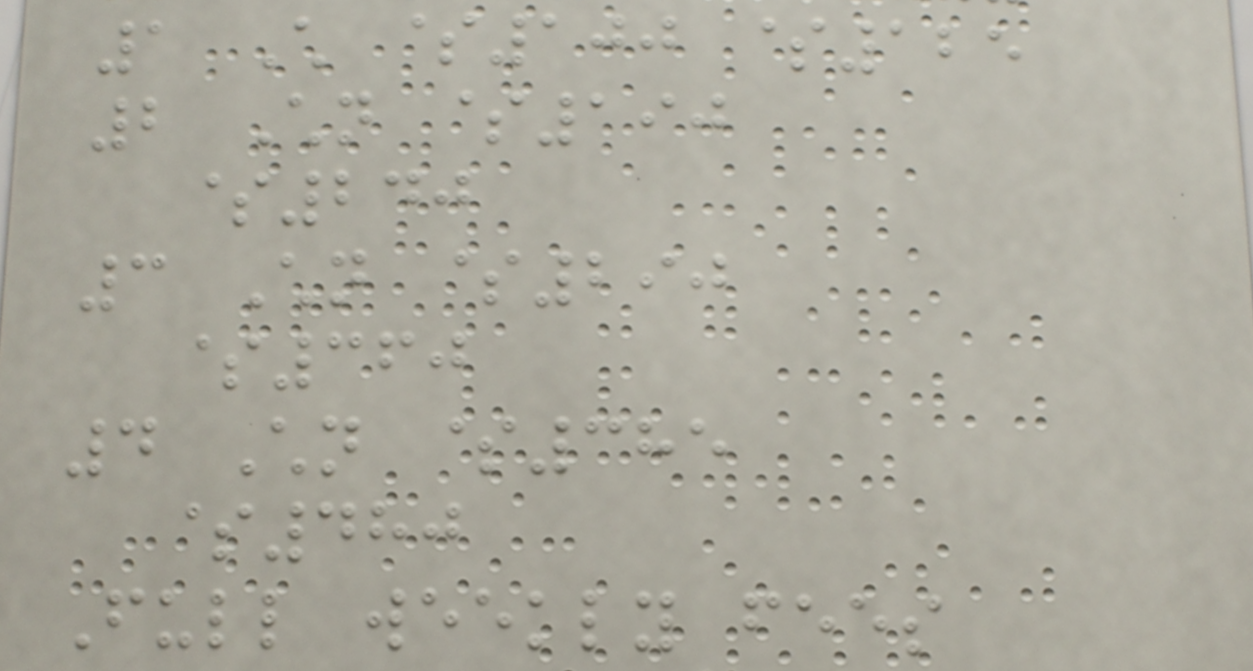1 Child $100 $125
2 Children $190
$240
3 Children $290
$360
4 Children $385
$480
Full weekly fees
